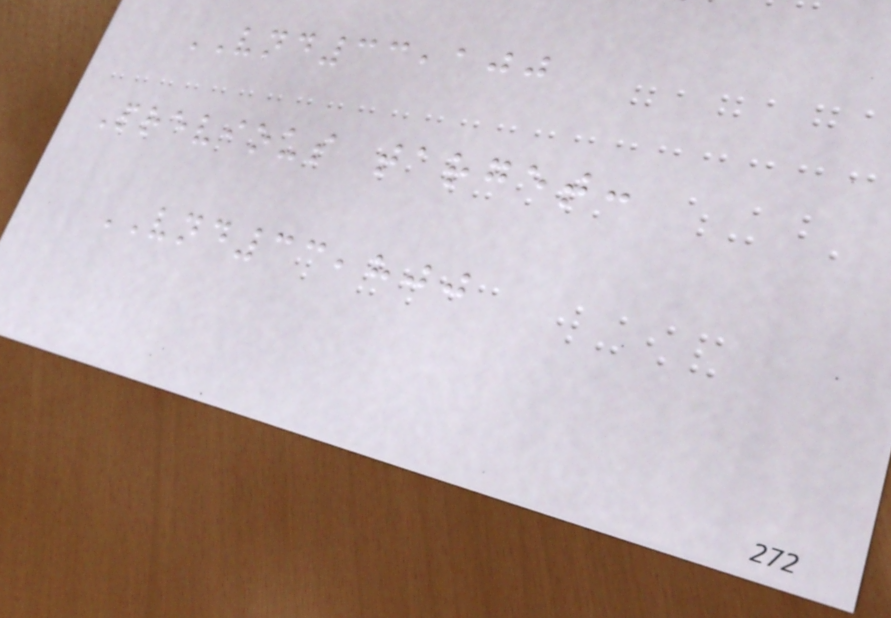VND33,100
Previous target:
VND33,800
